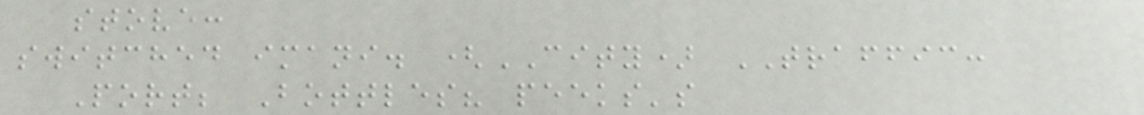stove:
switched imani. (CITY) TRAFFIC:
Port; Bottles? peeks's
